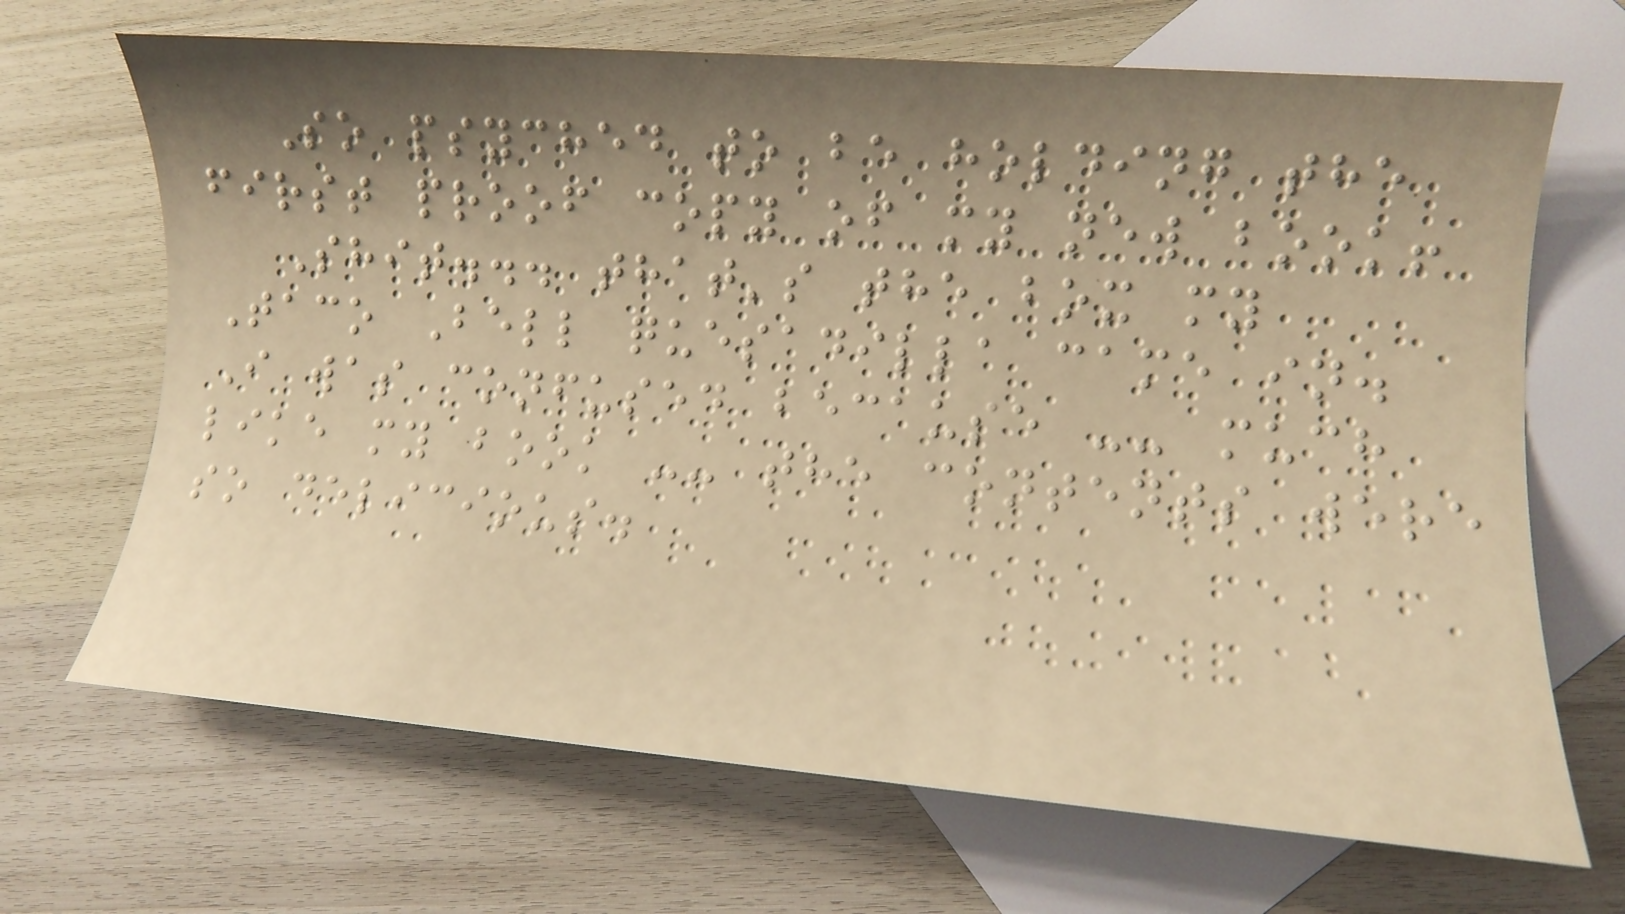So psyched to be holding the
first proof copy of my new book!
Shit... that's the box my
Taco Bell quesadilla came in.
I was confused because -- much
like my book -- the contents were
so delicious.
